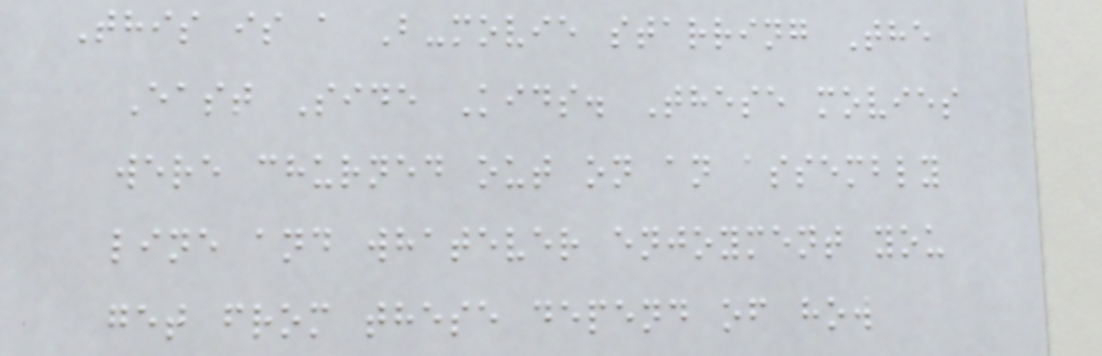This is a B-movie starring The
East Side Kids. These movies
were churned out on an assembly
line and whatever enjoyment you
get from these depend of how
